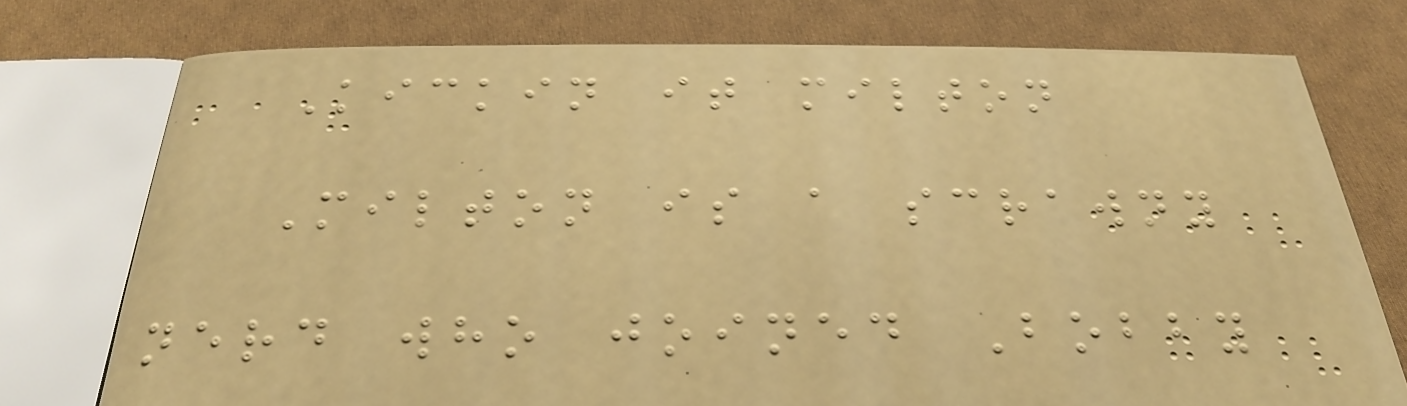Kickin it milton
Milton is a scrawny
nerd who joined Bobby
